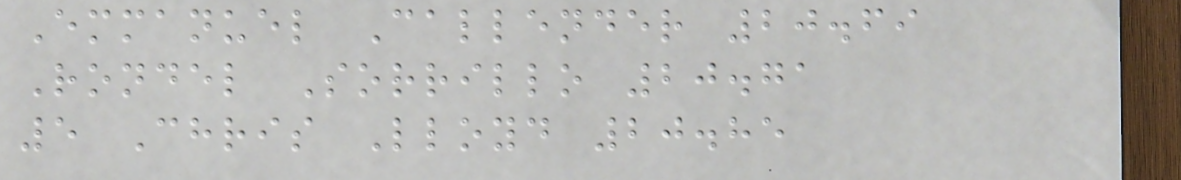Emmanuel Callender 20.69
Rondel Sorrillo 20.71
5 Chris Lloyd 20.85
